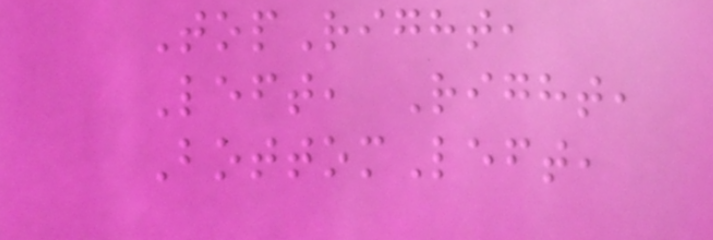TopRight,
Left, Right,
BottomLeft,
